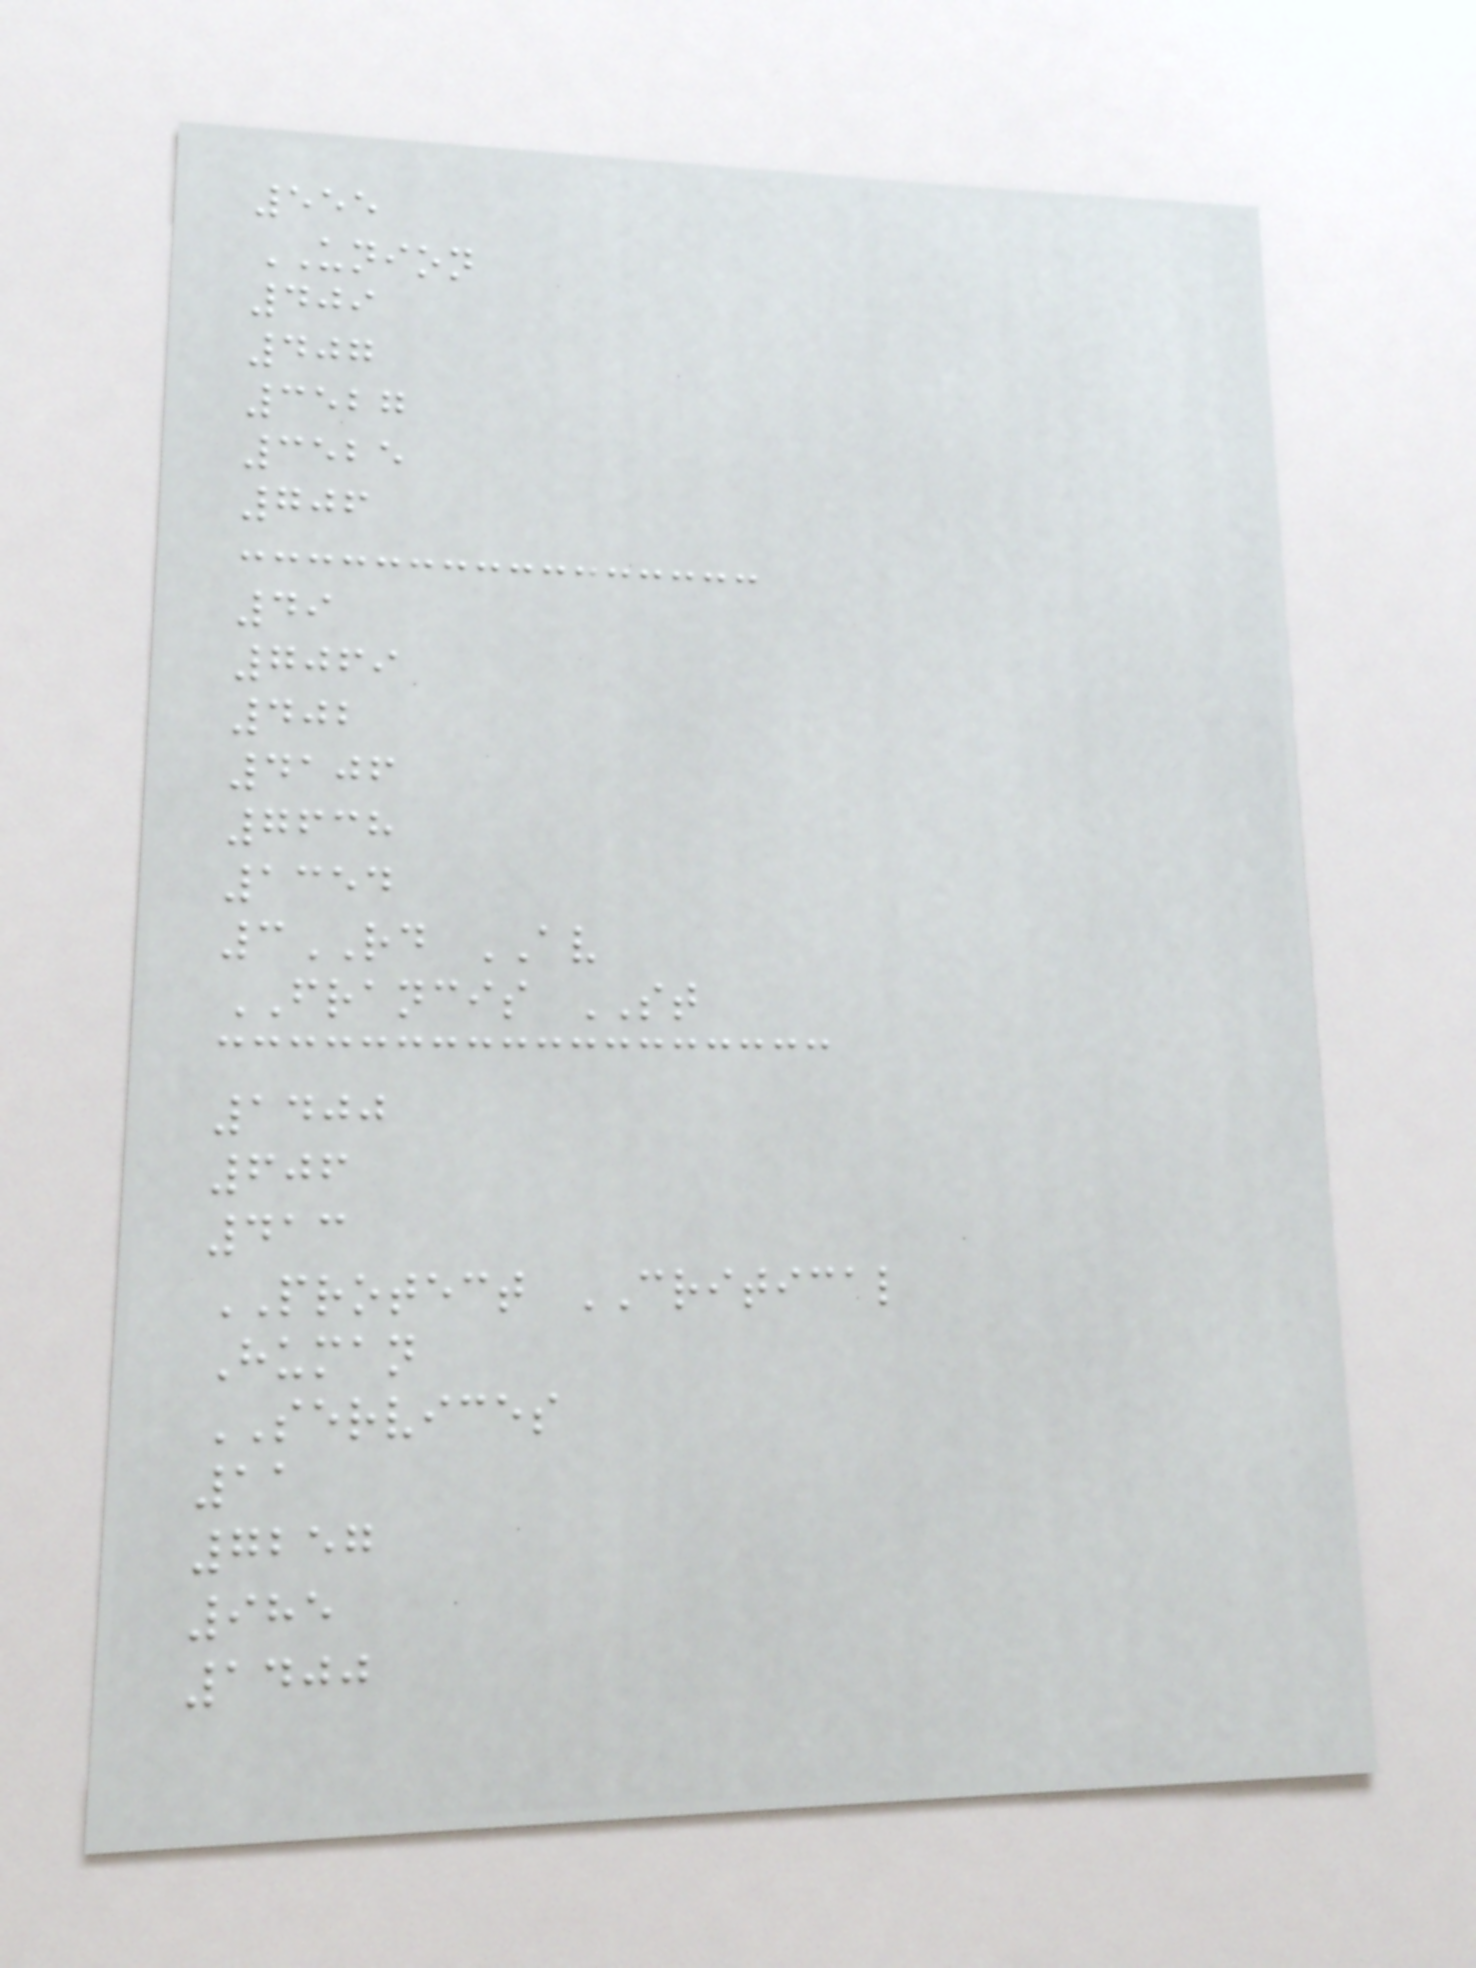555
UNION
409
407
3527
3525
706
49
7069
402
4106
7638
1354
3RD AV
FRANCIS ST
1400
606
413
PROTECT CRITICAL
Human
SERVICES
11
7257
985
1400
